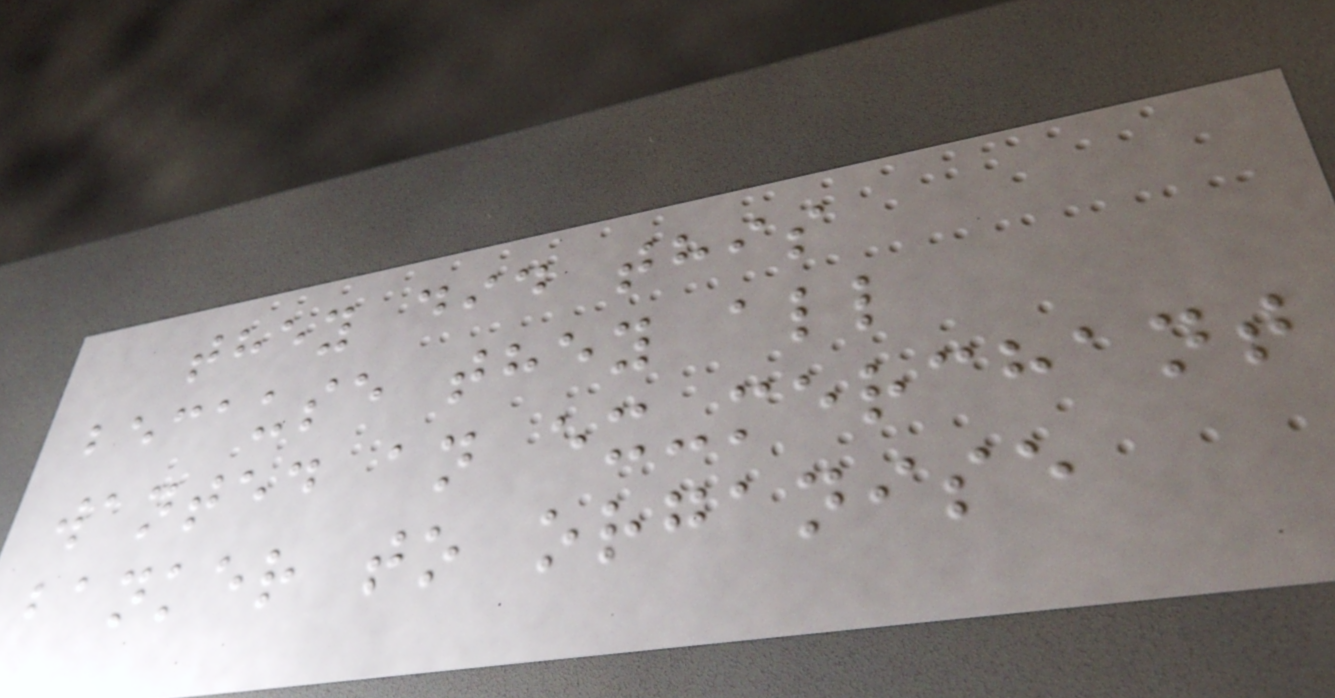they did this
because they all
wanted an ex-merchant
banker to organise
